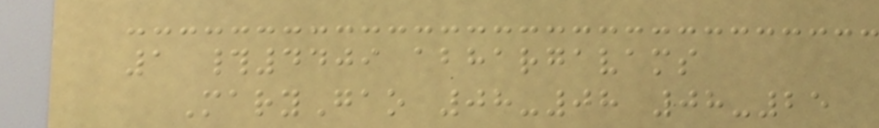1 #4409 abhargavams
MaryGao 08-08 08-25
